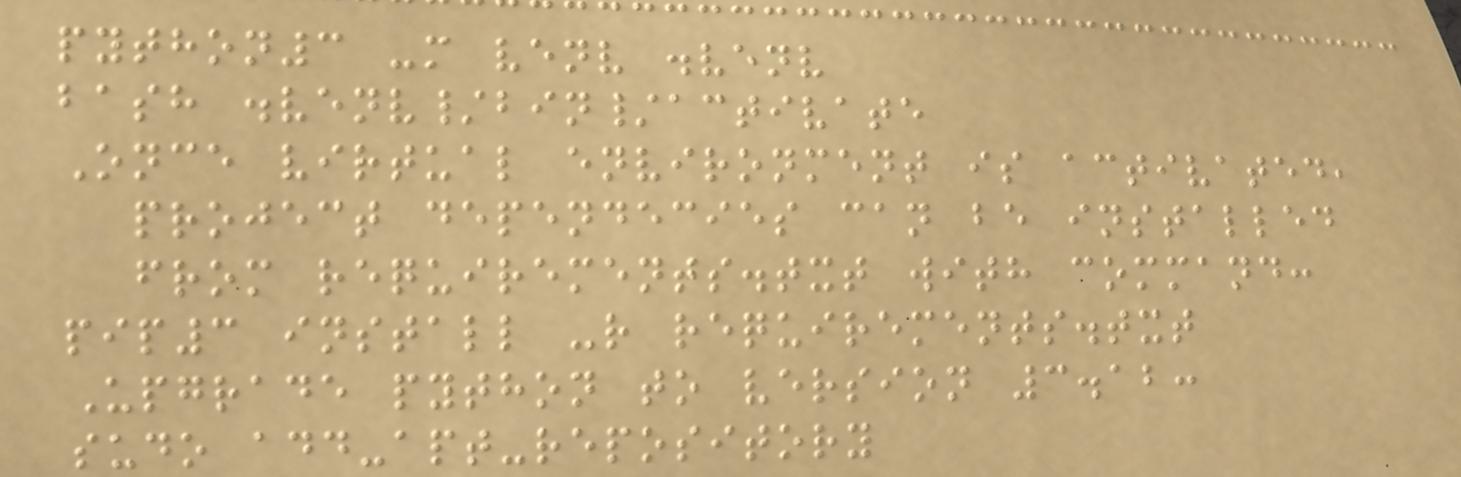python3 -m venv .venv
bash .venv/bin/activate
Once virtual environment is activated,
project dependecies can be installed
from requirements.txt with command:
pip3 install -r requirements.txt
Upgrade python to version 3.12:
sudo add-apt-repository
